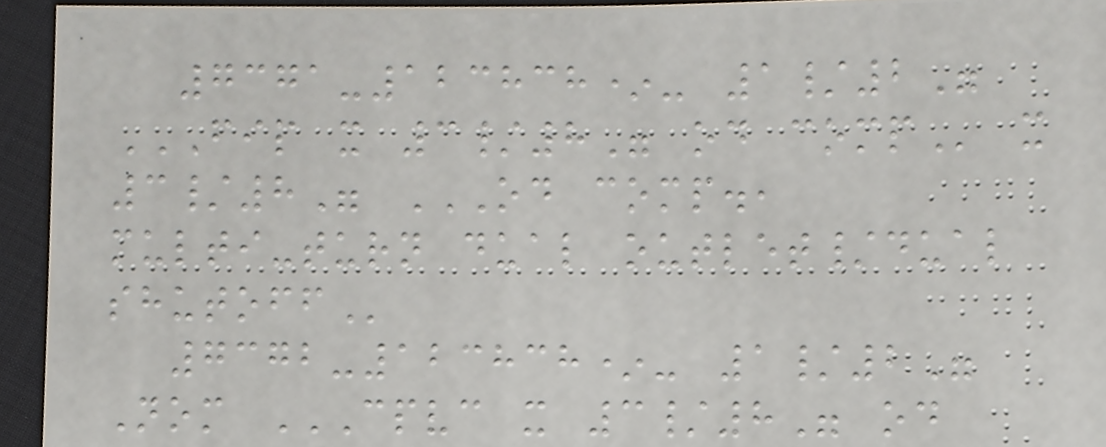7371-123838*- 1/2"
FIP X 3/8" OD COMP x
3/8" OD COMP.,
MULTI-TURN DUAL OUTLET/DUAL
SHUTOFF
7372-123838*- 1/2"
Nom CPVC X 3/8" OD
